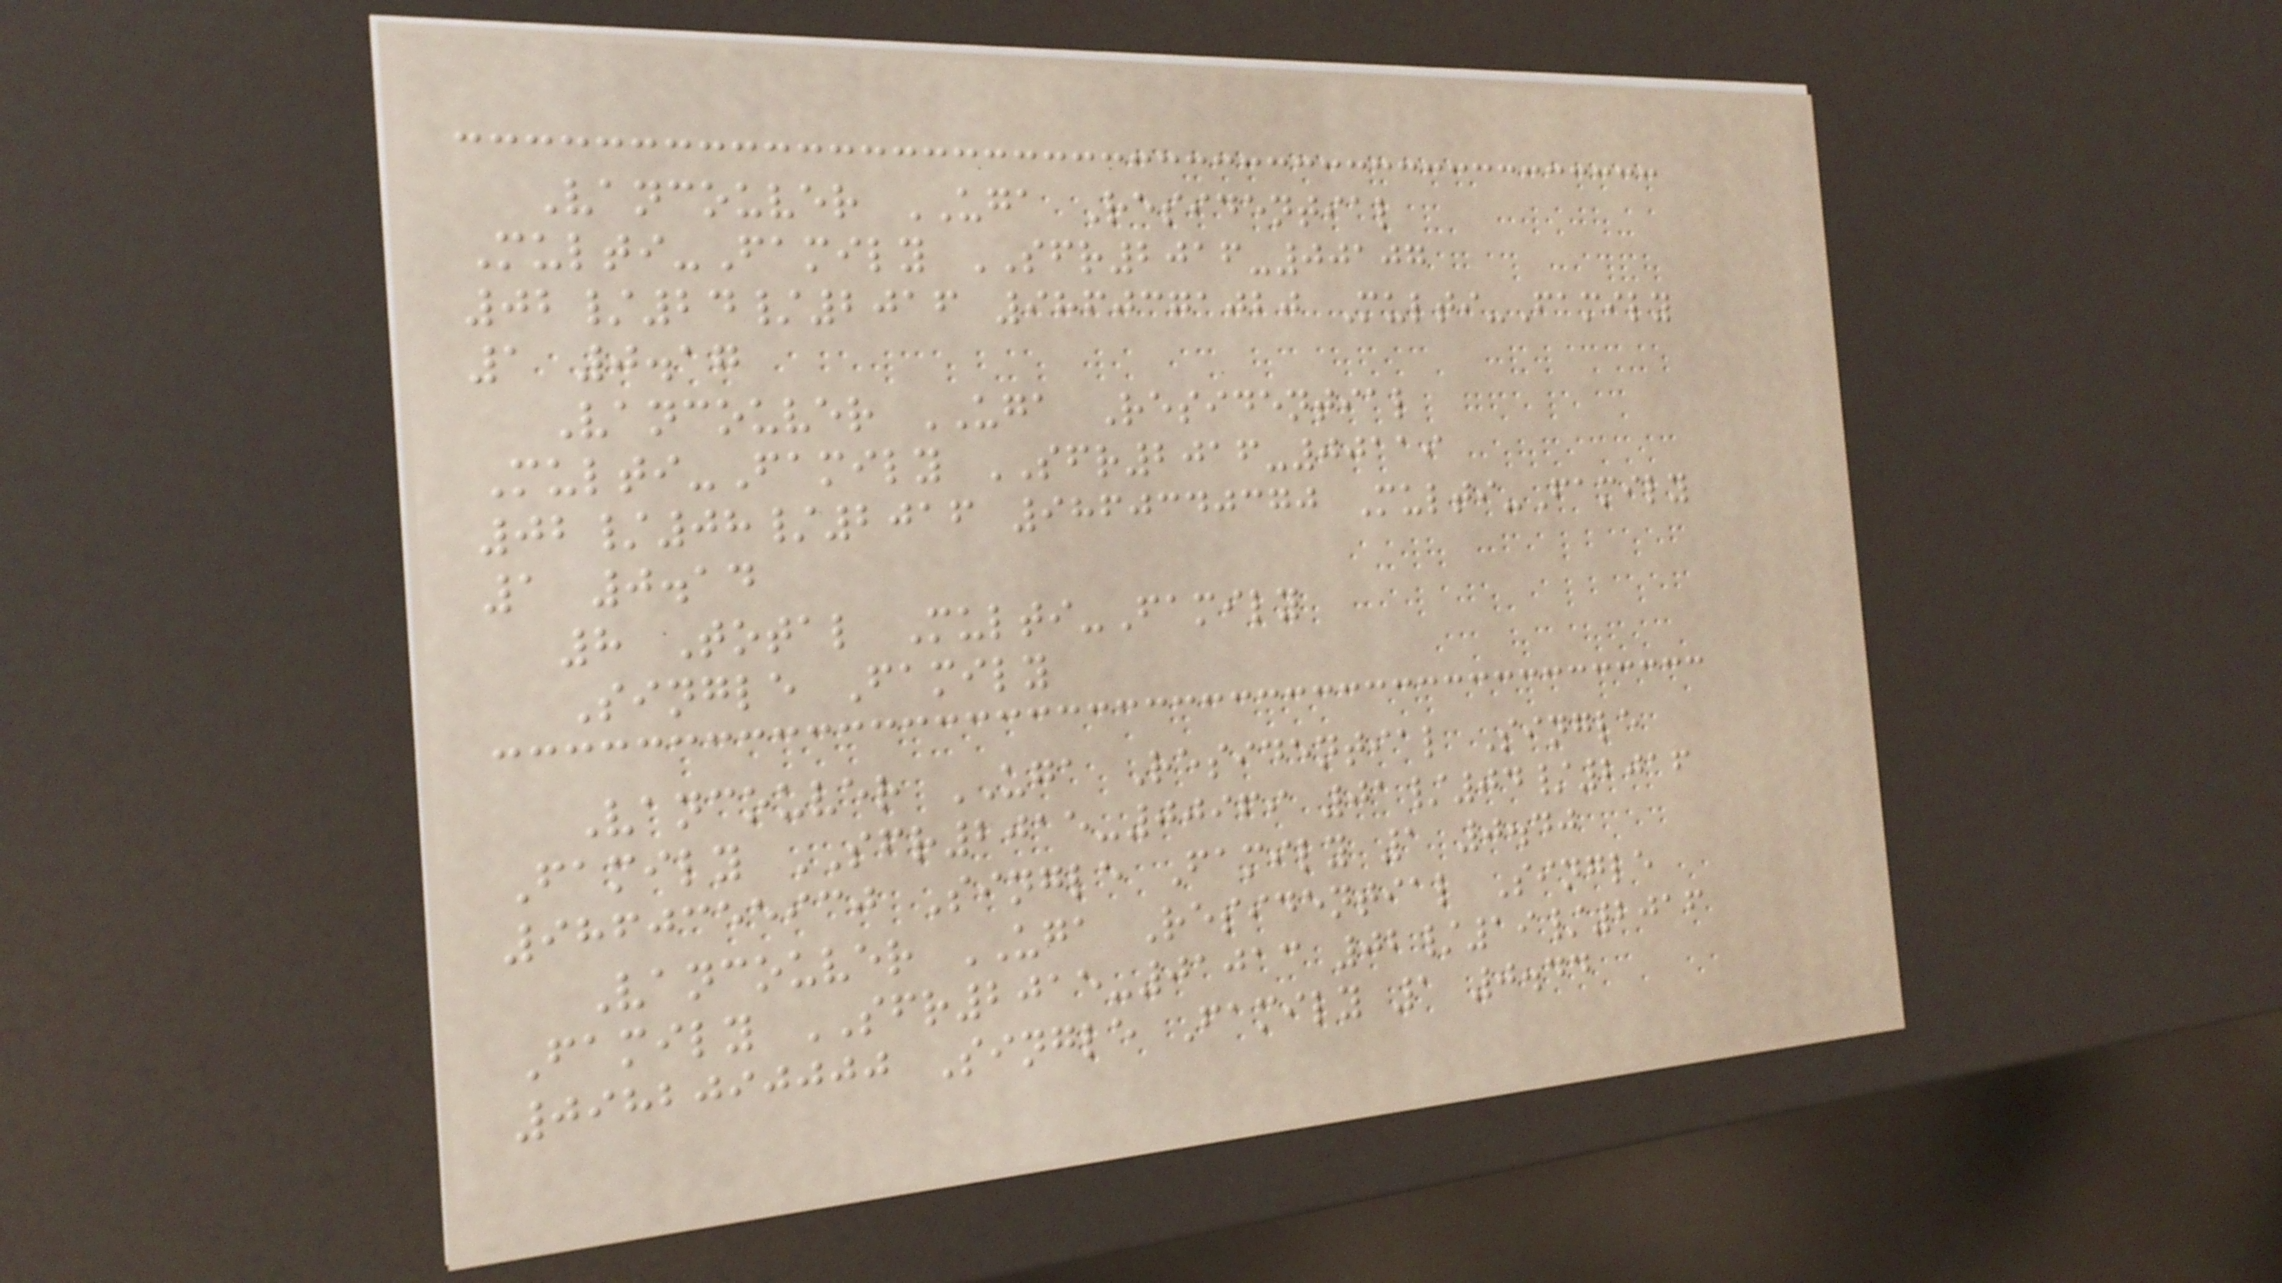Vancouver UGA Residential
Multi-Family SFR2016-00107
02/24/2016 9860371020 Multi-Family
1 0.17
Vancouver UGA Residential
Multi-Family SFR2016-00119
02/08/2016 9860340370 Multi-Family
1 0.14
8 Total Multi-Family
Single Family
Vancouver UGA Residential Single
Family SFR2015-00969 01/04/2016
9860355930 Single Family 1 0.40
Vancouver UGA Residential Single
Family SFR2015-01013 02/19/2016
0982090000 Single Family 1 0.44
